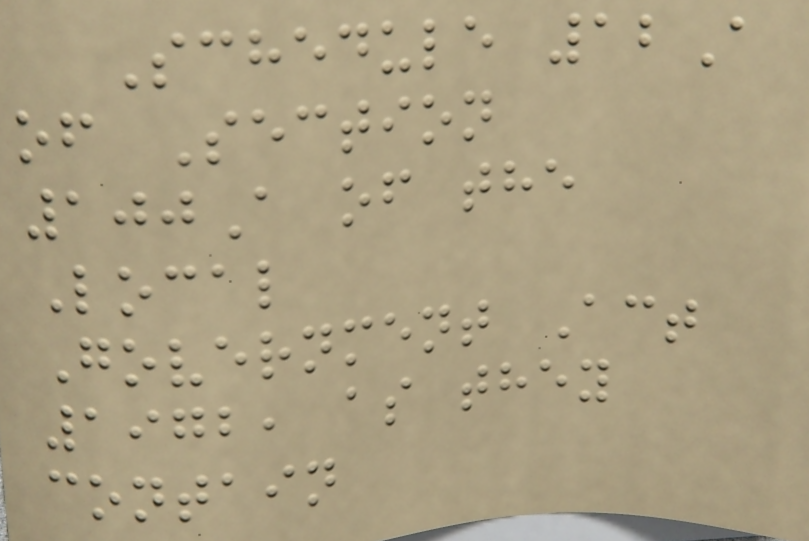Schedule 12A
of Section
100A of the
Local
Government Act
1972, as they
contain
